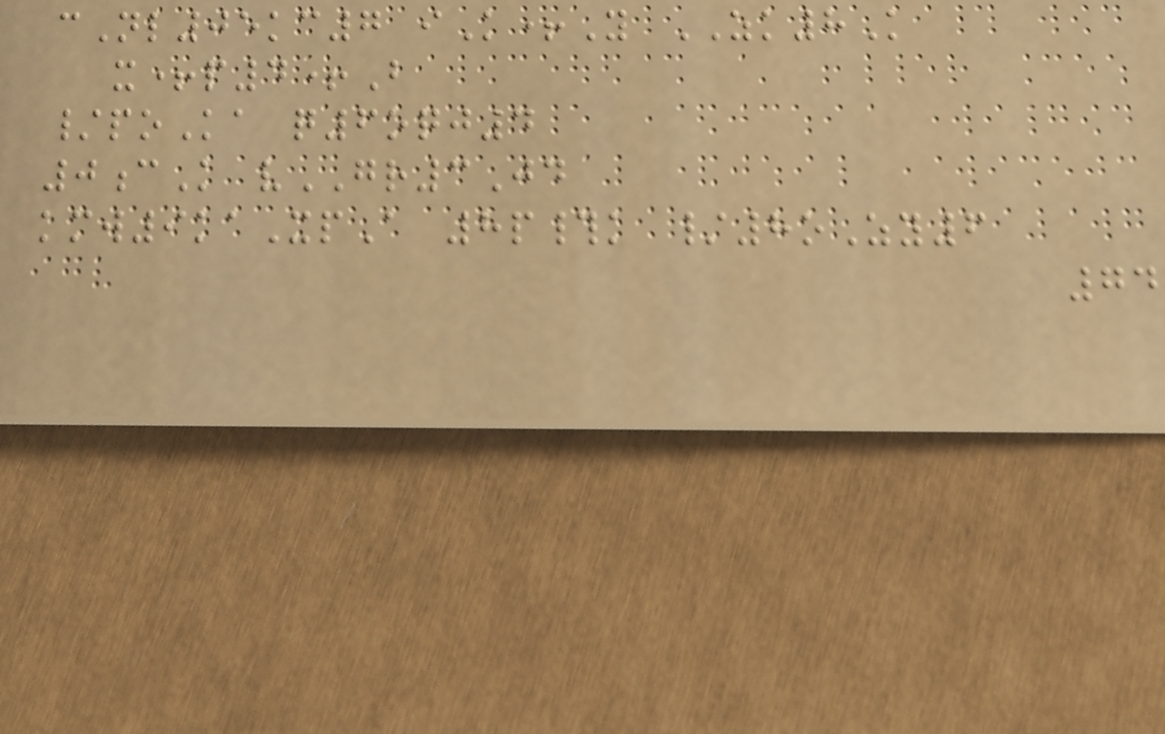cNl05kc7 iK+Y ZK8K
x+p4+B
/poKa q6oqj4
0cK vGR3Jd
kmw9kaXpA 8p#k /8oZy6
74
